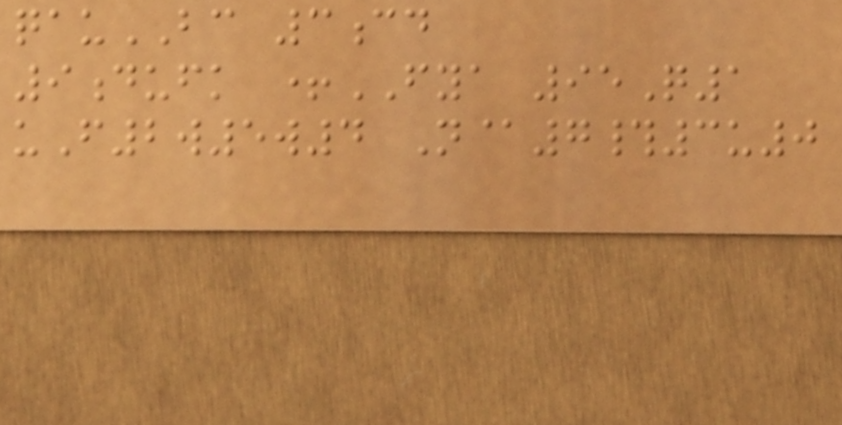qauBC 3cd
9dufk +FYA 95Q1
uF2w5w4 N@7#3u0
